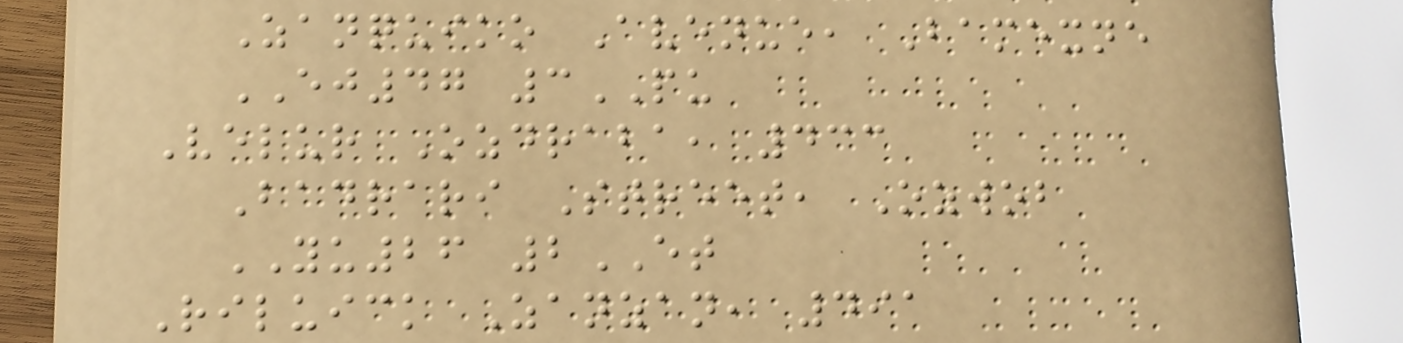Zanquiko Avenue, Bamexne
EJ47 3PU
Velur Ozdraba, 433
Badrari Street, Ozwob
YU26 2ET
Riluick Zanzan, 491
